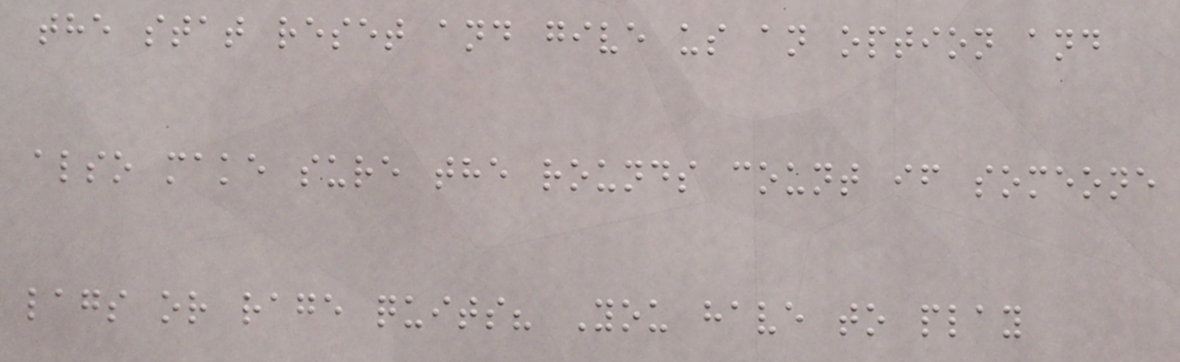the stat reset and give us an option and
also make sure the rounds count if someone
lags or rage quits? You have to play
